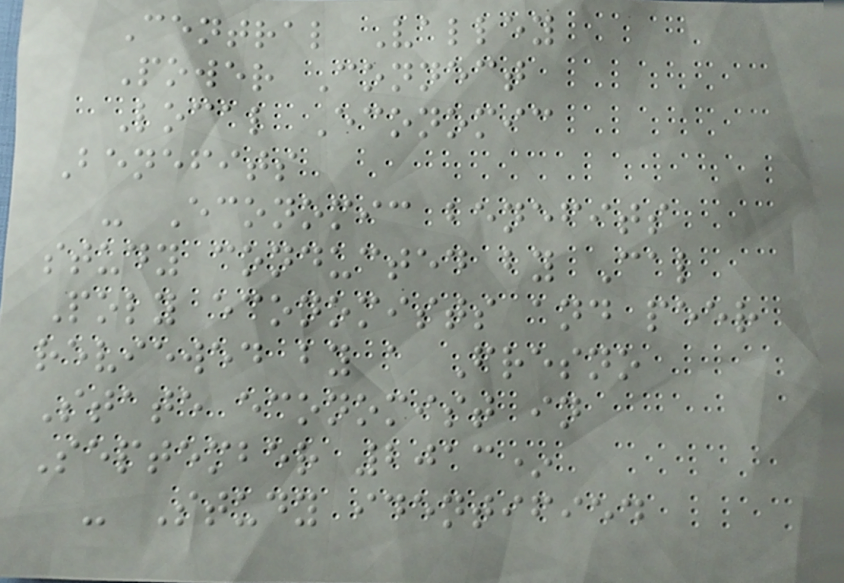Central Valley
Power Connect
Local Economic
Benefits
- Economic benefits
study conducted by Cal
Poly economists and peer
reviewed by a Fresno
State economist in
September 2013*
- Study identified
